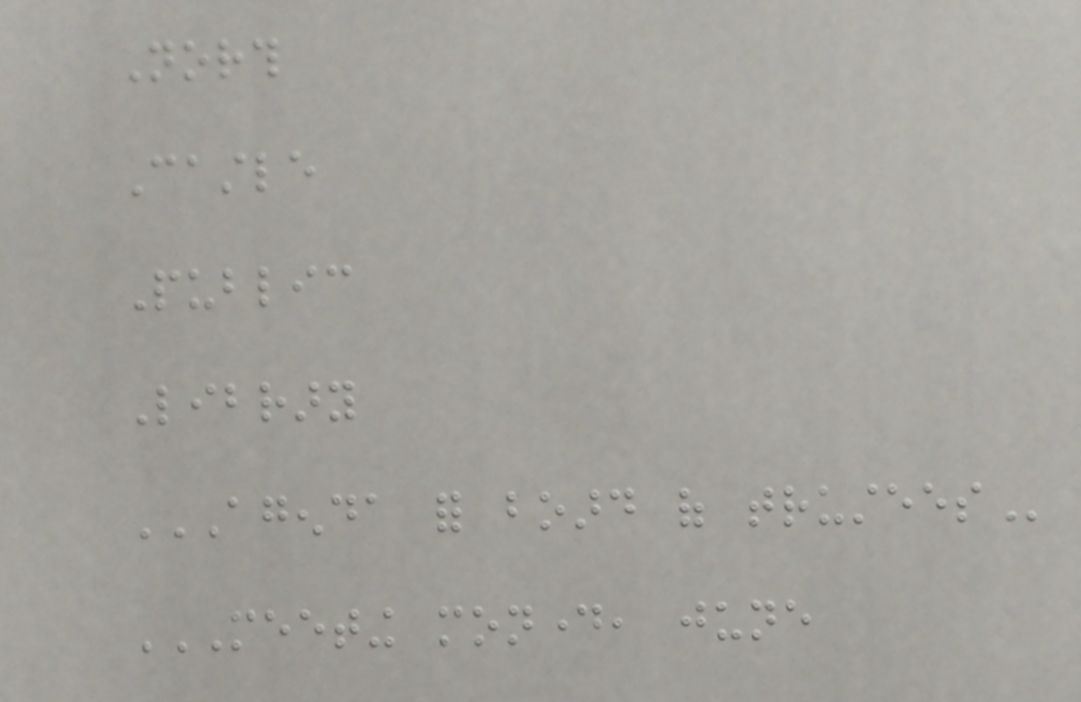North
Castle
Public
Library
AGENDA FOR BOARD OF TRUSTEES
MEETING MONDAY, JUNE
